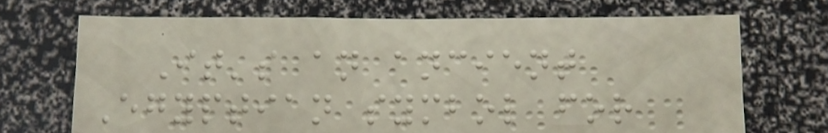It's an ancient
Egyptian symbol for
